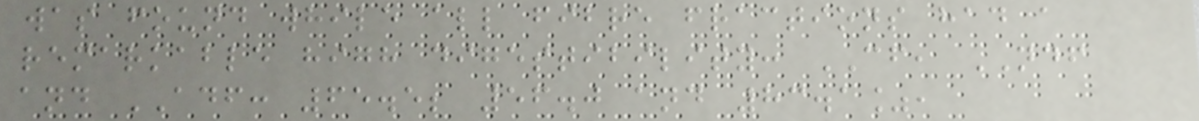was found while all fibre fractions had a
remarkable high digestibility: CF, NDF
and ADF: 65.5; 56.0 and 83.1%,
